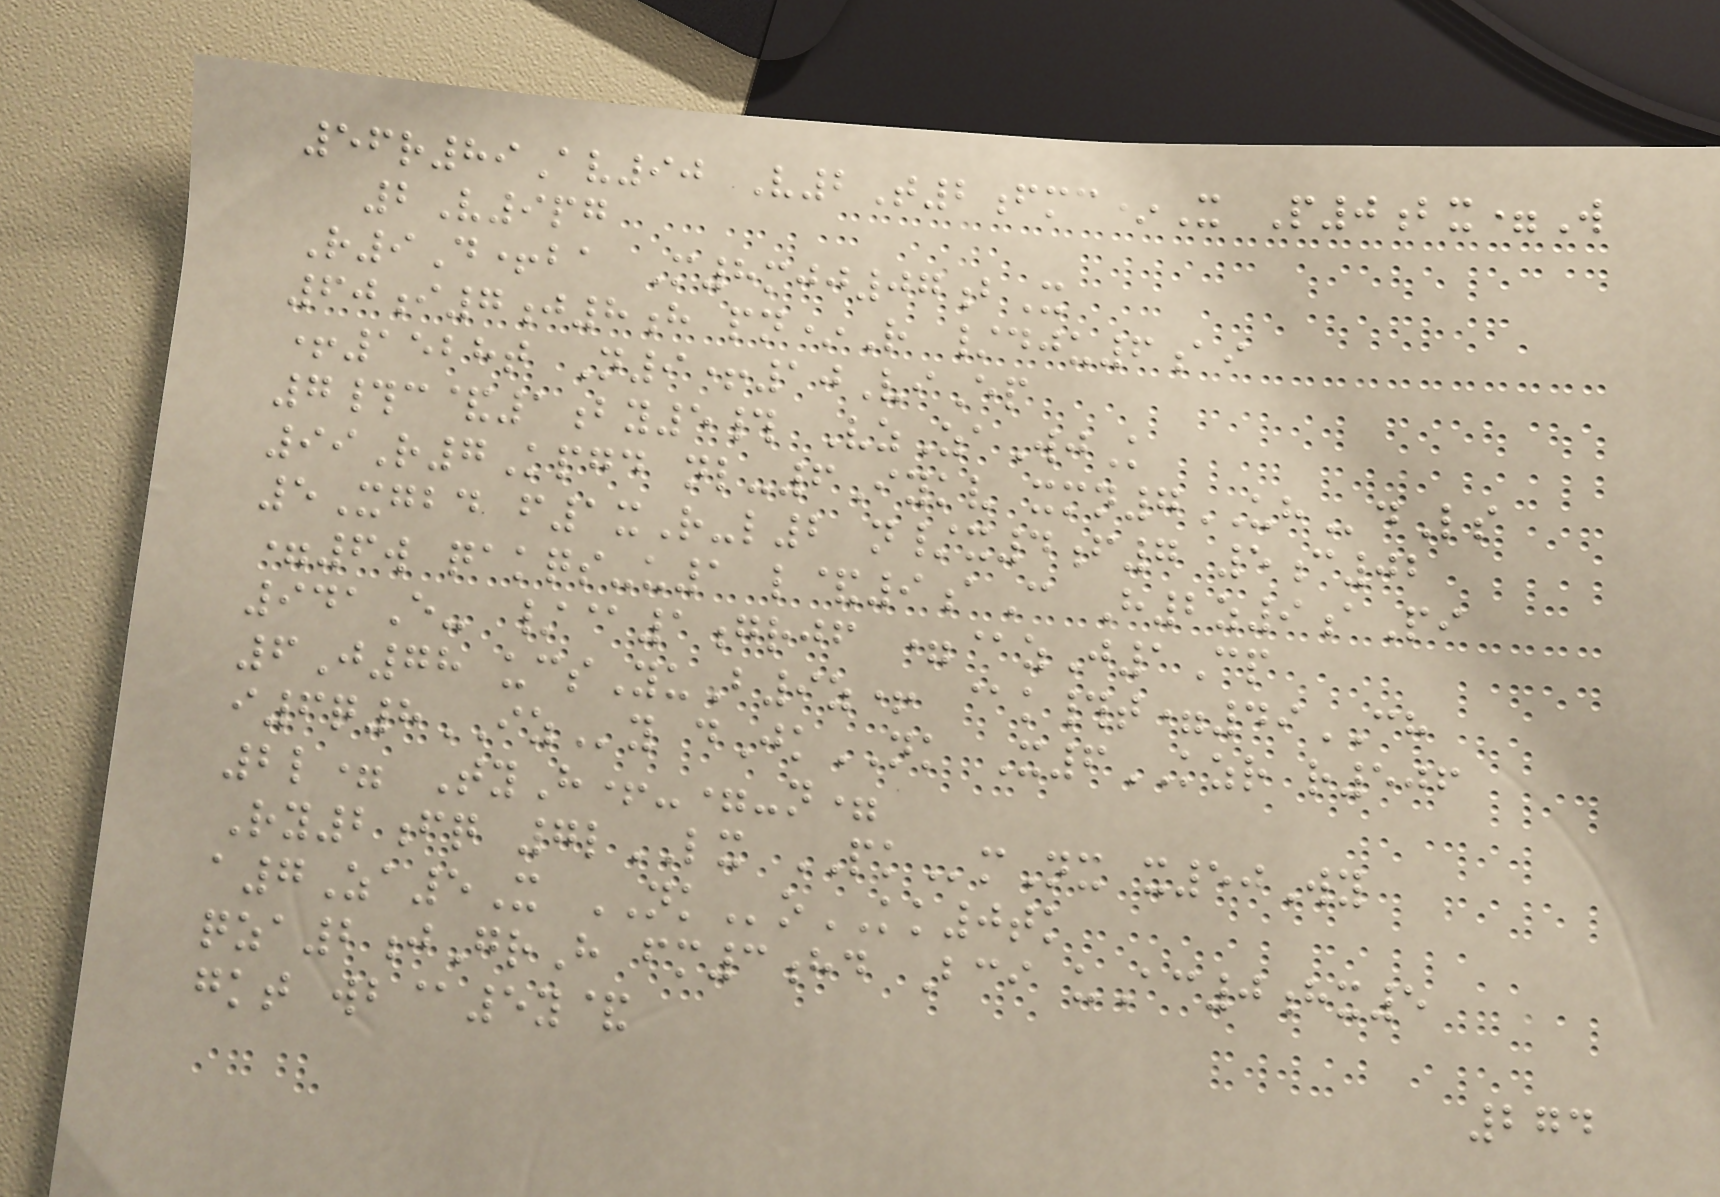56r89Av90 V2T2fmc*X P0bx=W
2V9pg
R9D+ba M8mjj07bX
60i7j8h pn*R /dju6ai
+1528t N9+10ViEp
7#c&1by5# VzZaWjK
99R7Kpgd nl-6Iykv xmn7UHdLs
5Xgbd f1xR-l2 n/x4f7 5c02
=6w qakqs-u1 l&9aC H2z9aPi
941E- /@1grjf =@zJ1Cp
6J78 ucsYuB9z+ @k#t=49CH
i6q8IZy dJkNK X6KZR r506
2l= TyH+-=-n=
Ry2fq 7lLX PKmNx x50Wy
a7Za5X NKoKK0tk
qza2jGrH fm3hd Bci uAc0hx5
gkt wb@5y&
274
